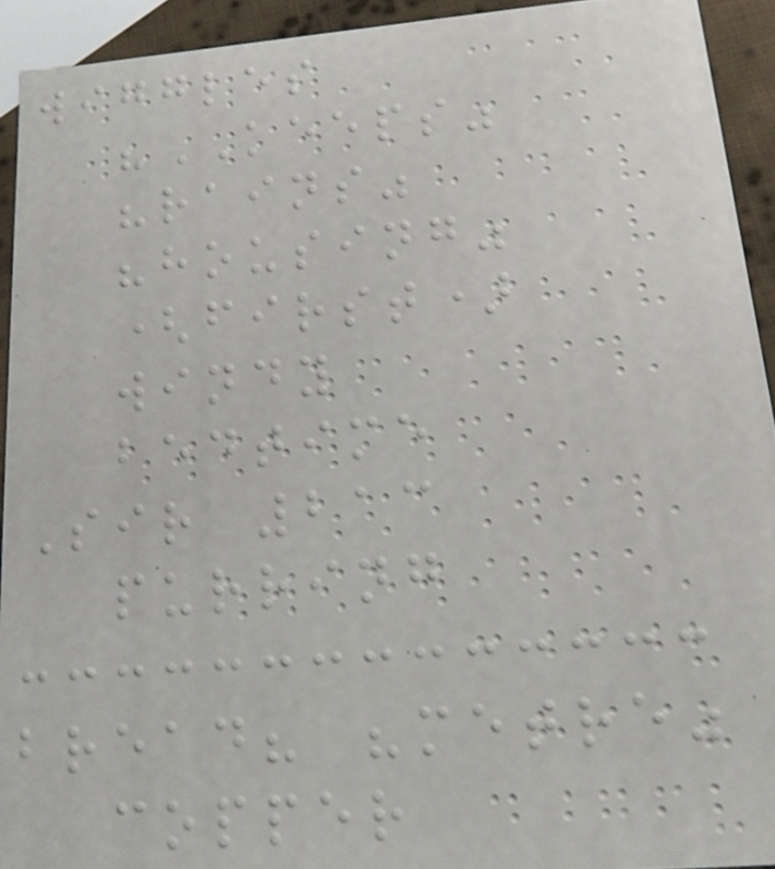wiggles
"KEEPS"
"rains"
"housing"
(first)
windy
bedtime
Sir 213
purring
bread? "metre"
copper
